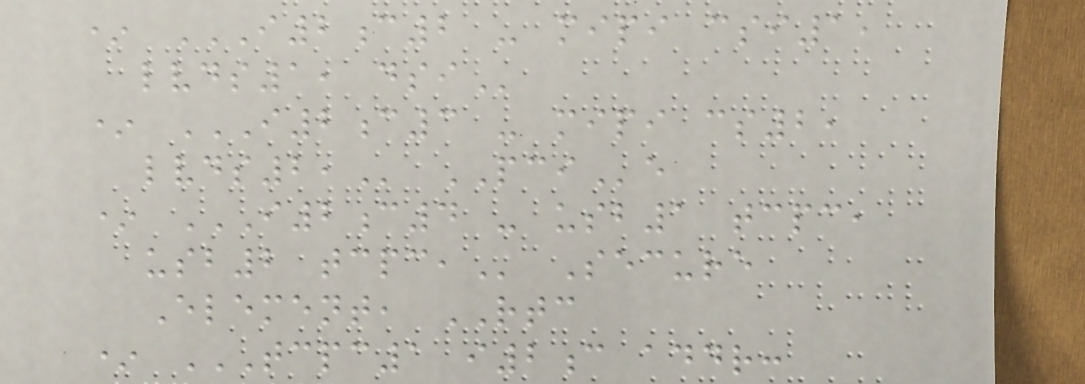* I2C2 - MIPI CSI1,
LVDS1, DSI
* I2C3 - MIPI CS2,
LVDS2, PCIe
* I2C4 - USB1 TCPC,
USB2 TCPC, Secure
Element, RTC
* TCPC1 I2C ADDR:
